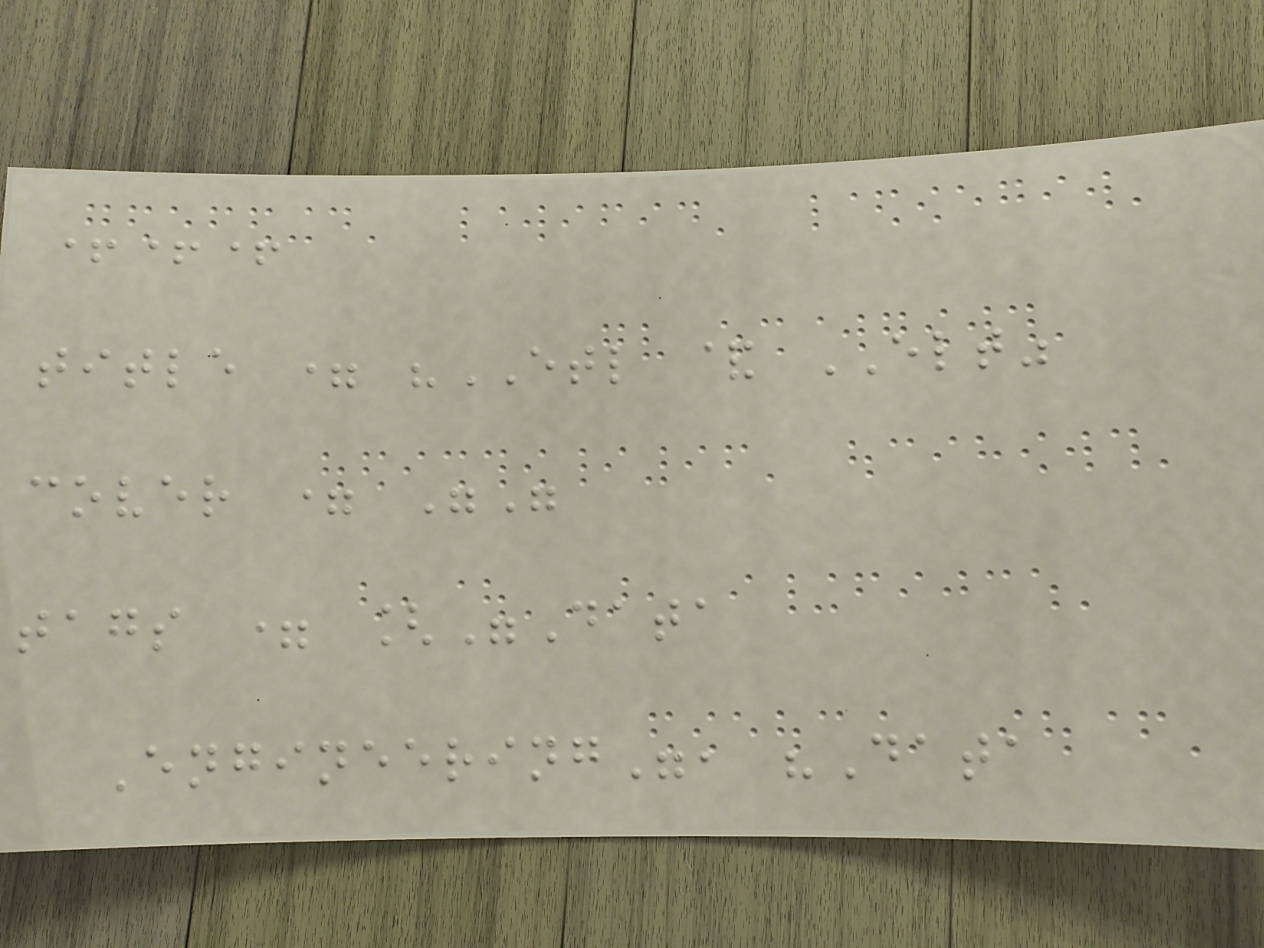+++
title = "ETL & ELT"
cover = ""
tags = ["Data
Engineering", "Data
